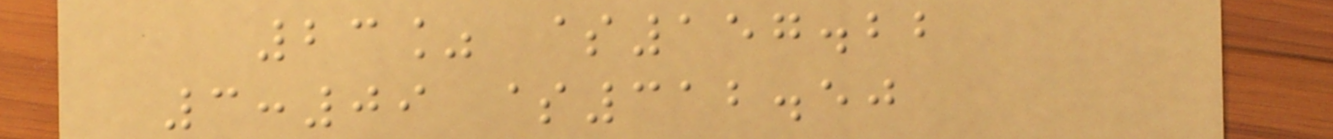23% $157.22
3:09 $312.50
